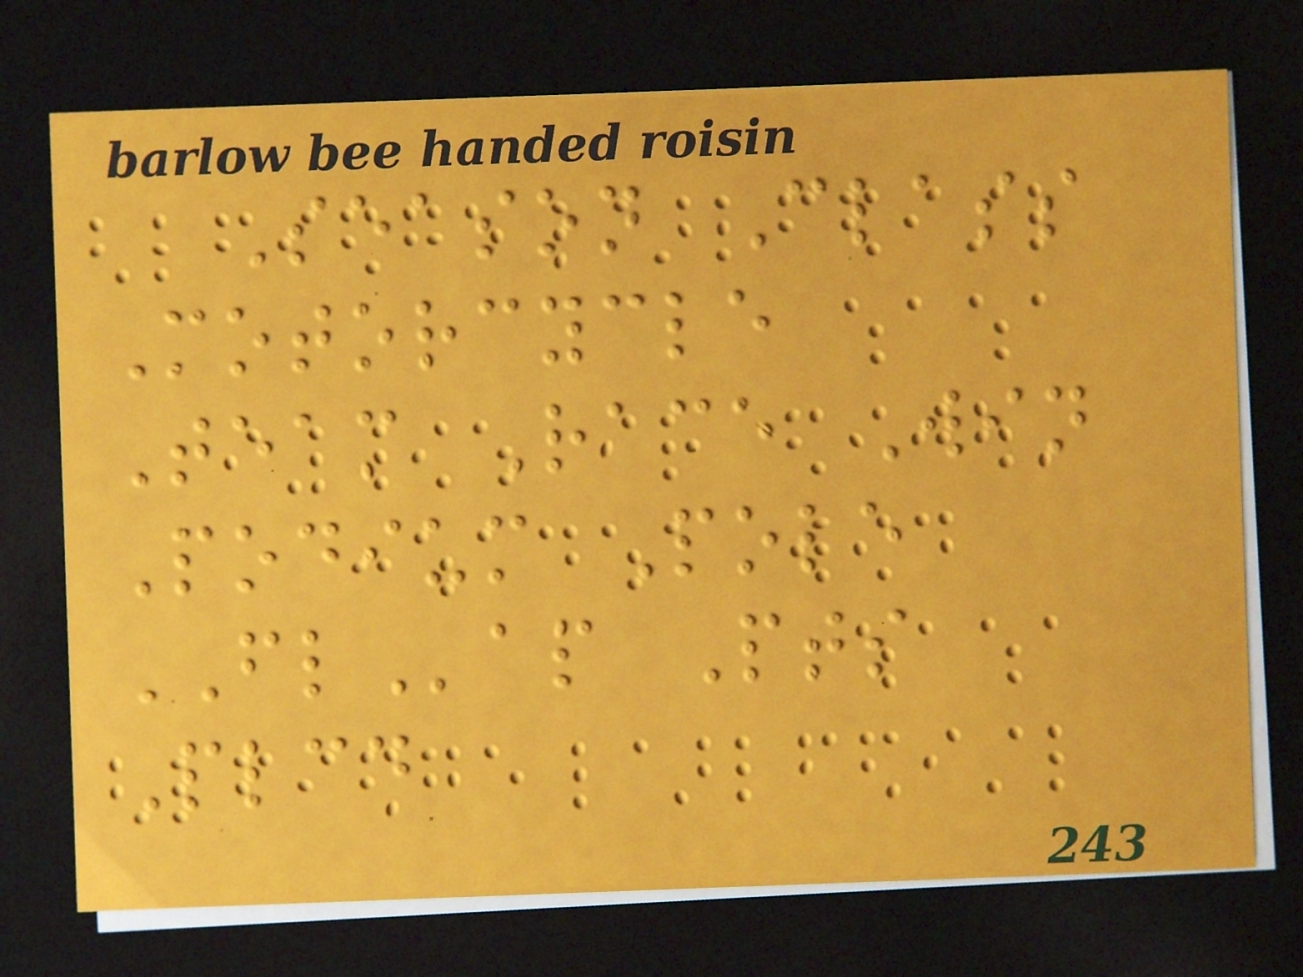Season Class
Motorcycle
Team Race Win
Podium Pole
FLap Pts
Plcd
